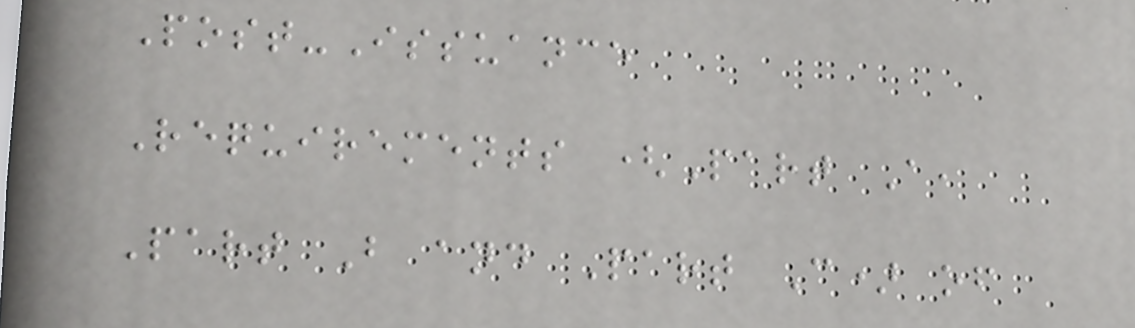Post-Issuance
Requirements (Part A,
Part B and Part C) of
